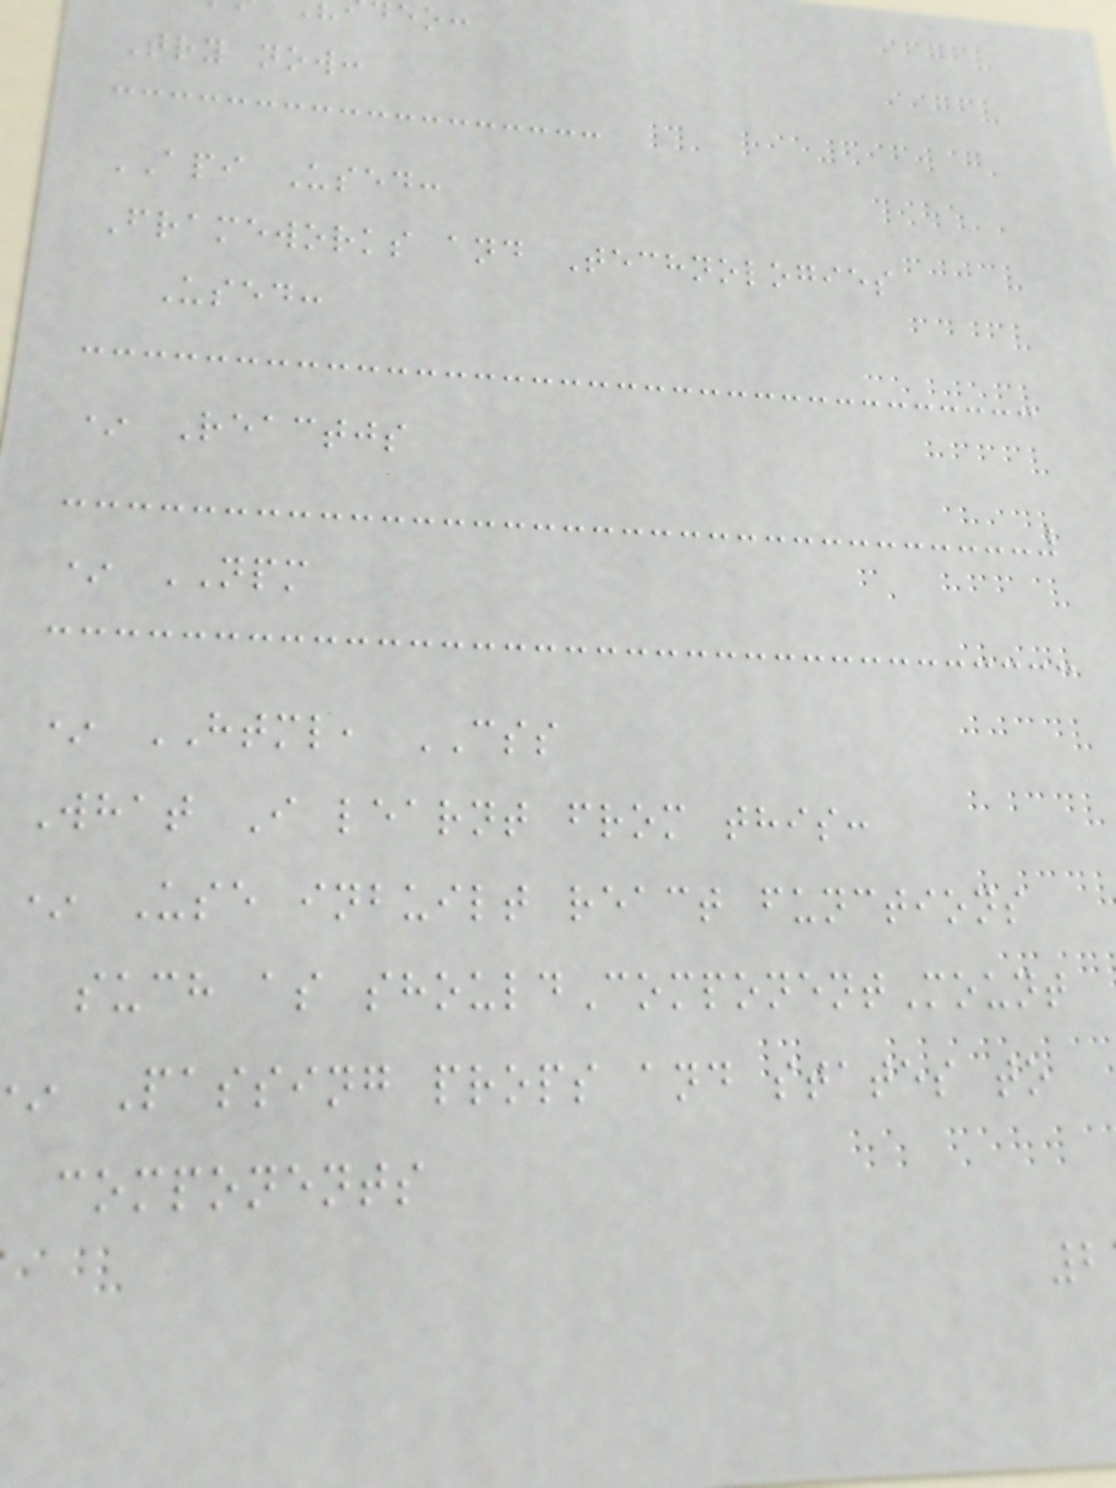Try now:
API Used:
Frameworks and Technologies
Used:
* Reactjs
* NPM
* HTML, CSS
What I learnt from this:
* Use inbuilt react functions
such as shouldComponentMount
Passing props and states to
components
